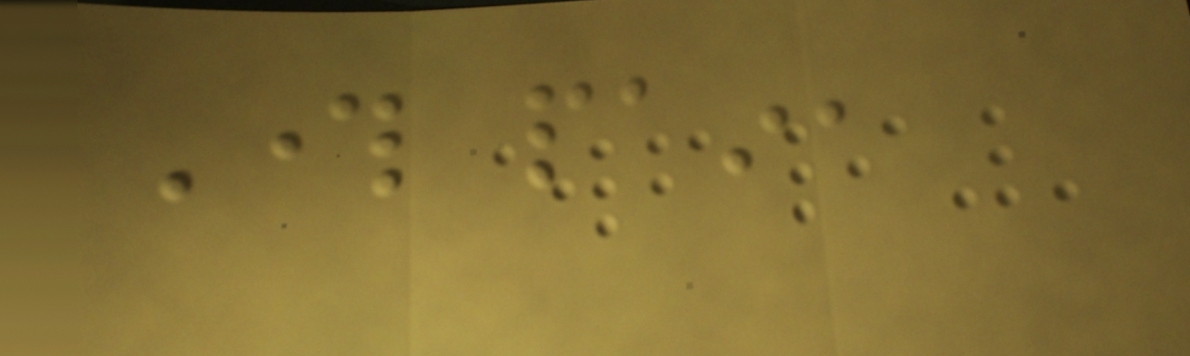Through pain,
